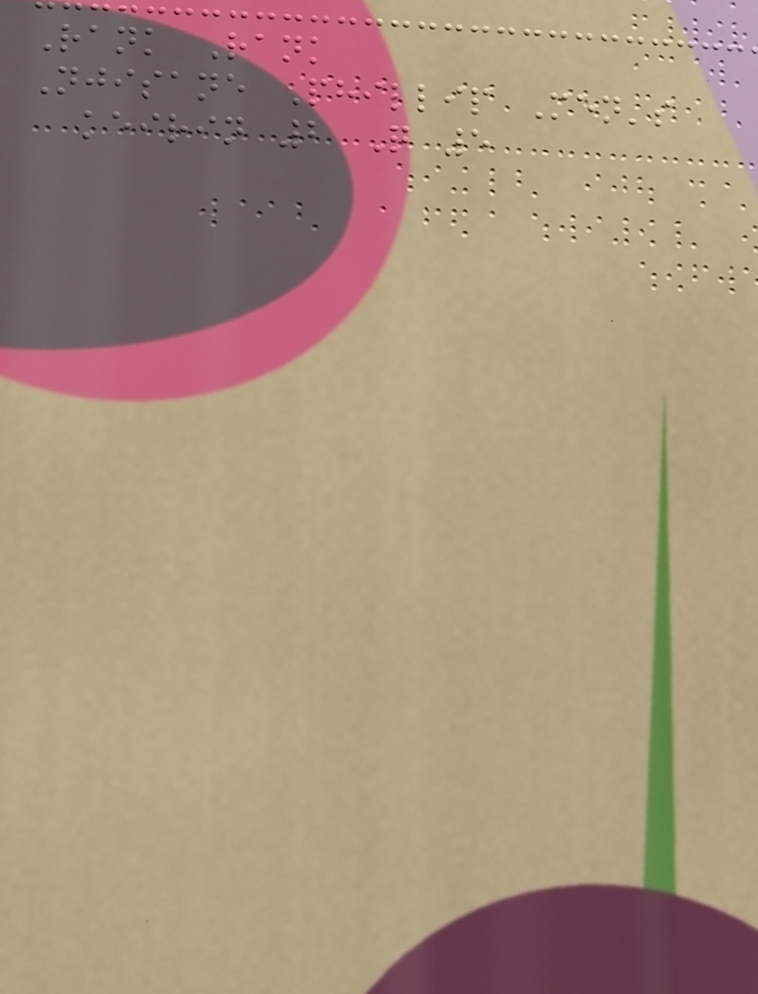Rank Rank
Njisane Phillip Men's
keirin 2 Q 5
